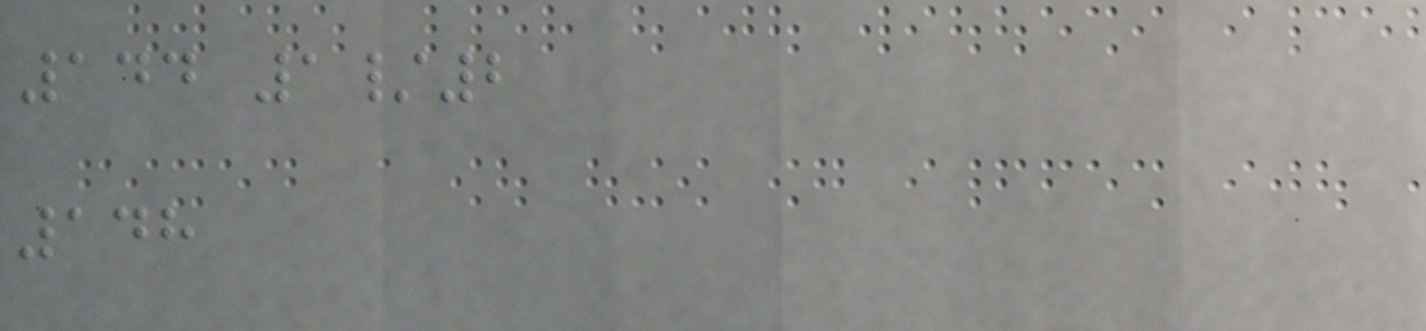144 1/2
148
